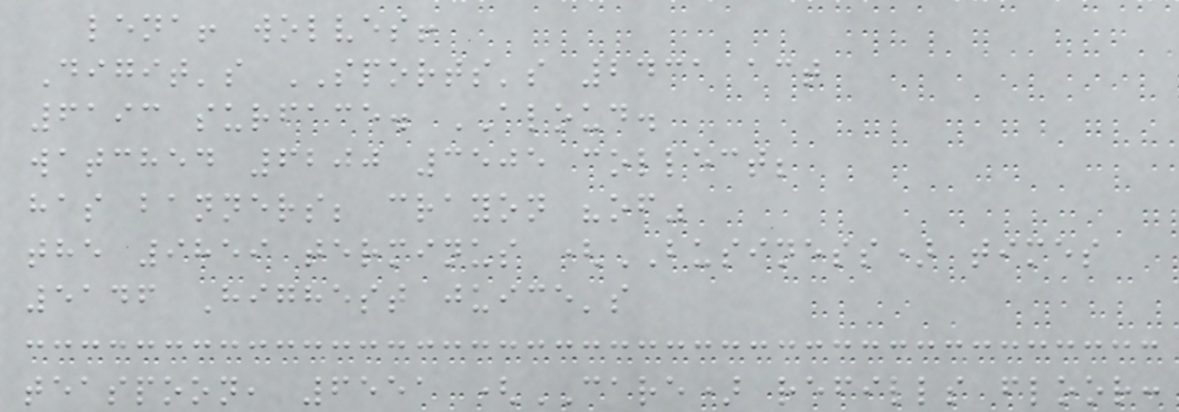lena! wolves!
Digit's SPORTS's 2431 act
6193 surface. ALOUD.
watched 6200 3505 collect;
has banners; crayon "of"
the 9859 terminus (BUSINESS) times
5146 Highest juice's
teaspoon, 6551 (CARE) refills floor:
